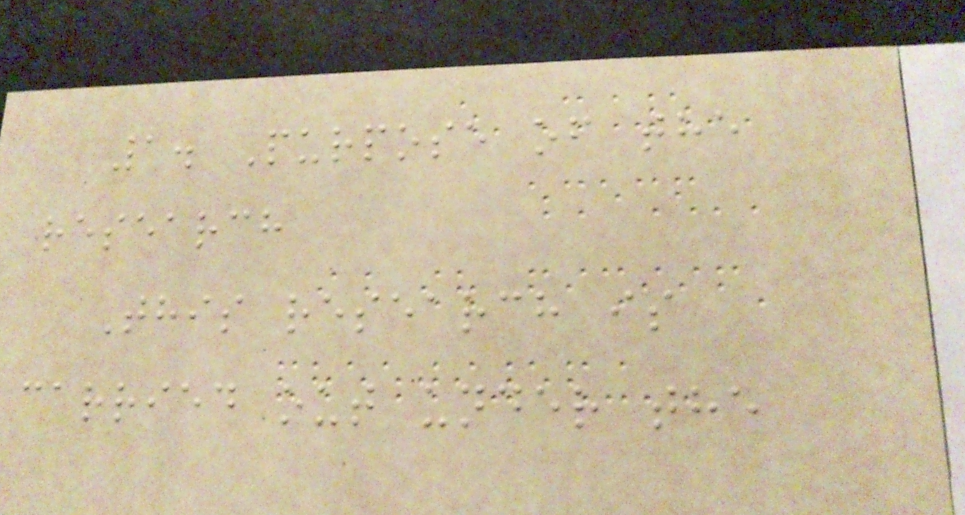1. Purpose of the
research
This research is
carried out under the
